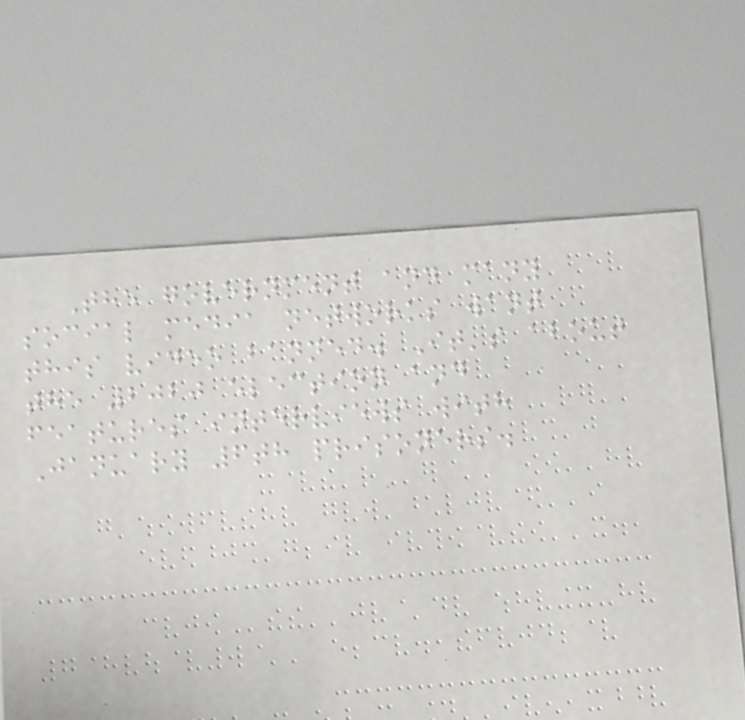The government and many
social media networks want
this video banned. It's about
the 2020 election and
features interviews with
January 6th prisoners.
